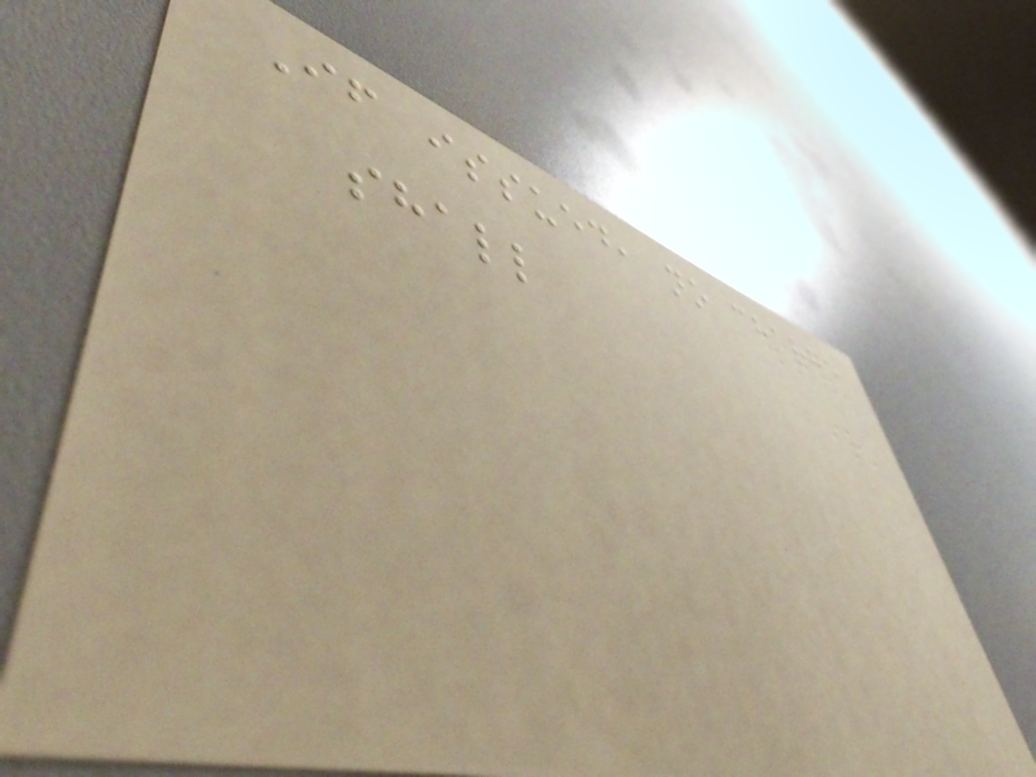If issued, no charge
shall
